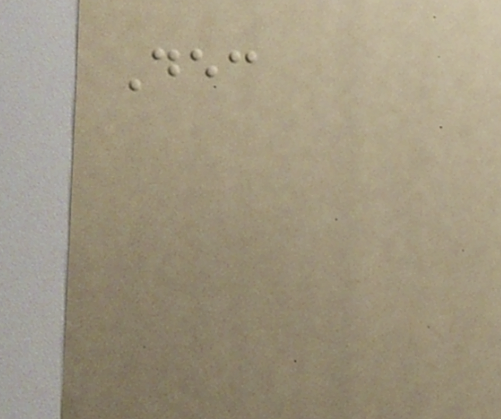Dec
